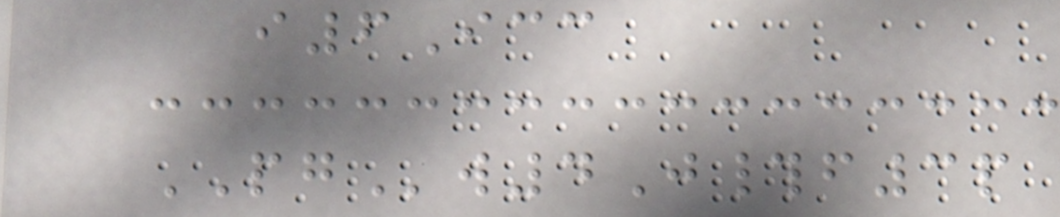i6Icc
PGw4J#f3p
